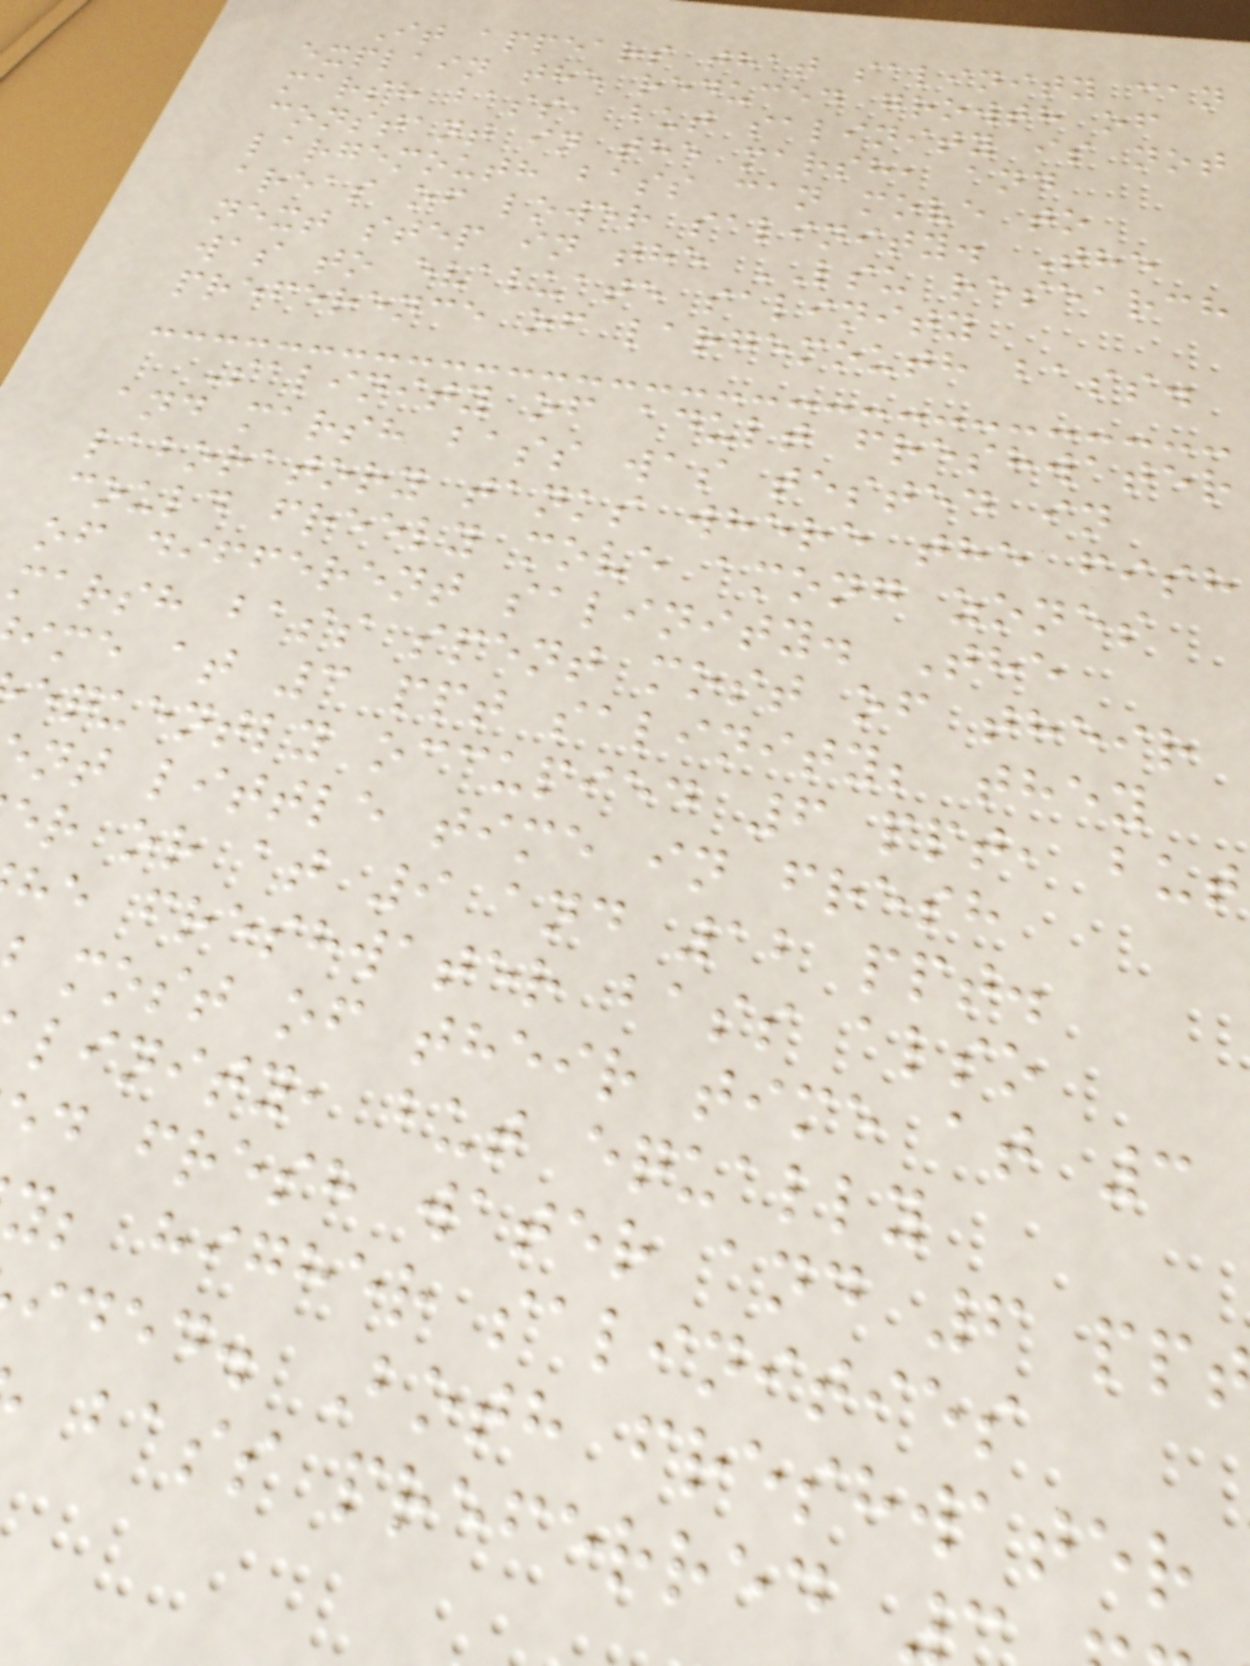It appears that salinity can
explain the reduced growth of
marsh bass, but salinity is not
constant in the marsh, and
largemouth bass can move to
areas of lower salinity. The
next step in the LSU research
was to evaluate salinity
preference of largemouth bass.
Salinity of adult freshwater
and marsh bass was tested in
laboratory tanks where the fish
could freely move among zones
of different salinity. The
marsh bass spent most of their
ime at 3 ppt salinity; they
equently occupied 6 ppt, but
nt little time in fresh
er or at 9 and 12 ppt.
he freshwater bass also
most of their time at 3
linity, but equally
d fresh water and 6 pp
y; higher salinities
ided. Both freshwater
bass preferred
